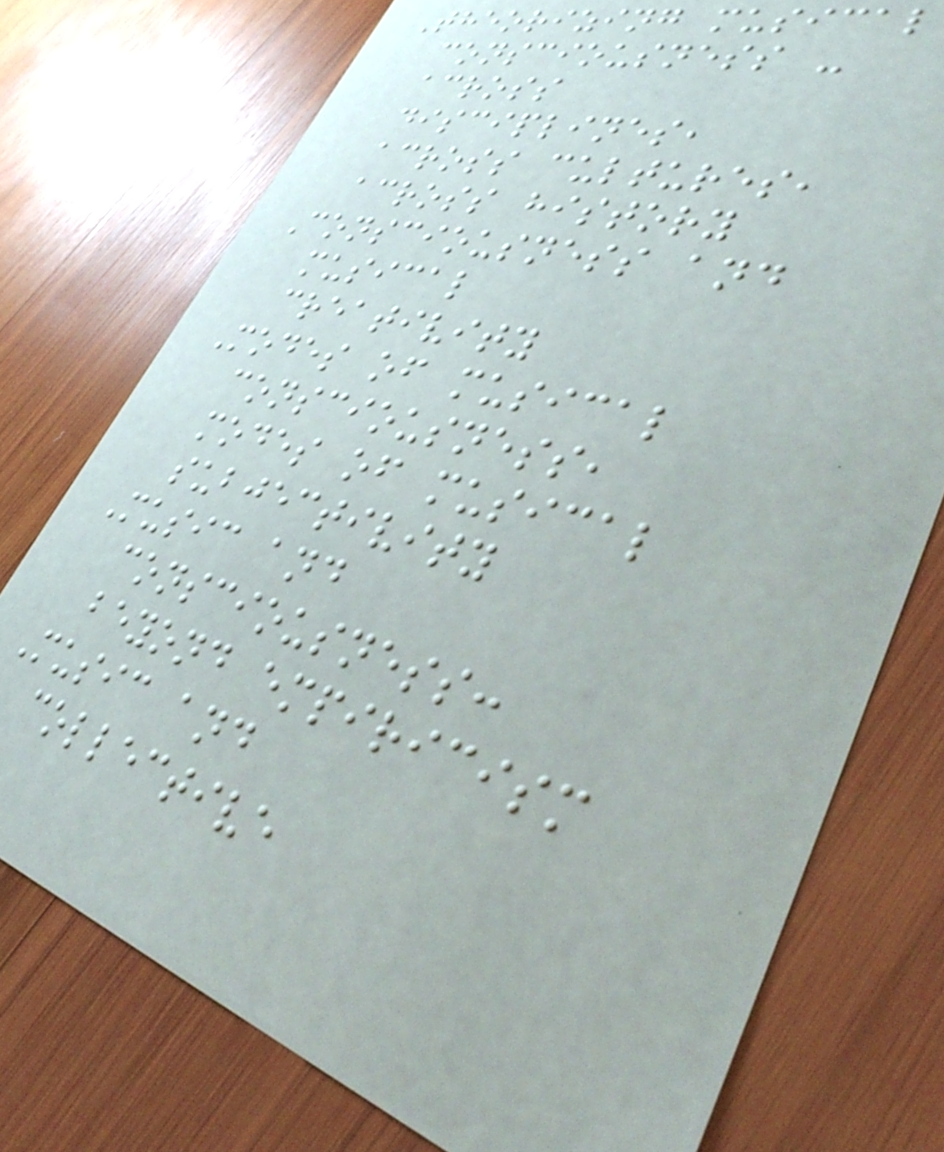Theorizing musical
consciousness -
across
disciplines,
across cultures,
across history
Consciousness and
musical
creativity
Modes of musical
consciousness,
modes of musical
subjectivity
Music and
consciousness:
beyond empiricism
Music and
collective
